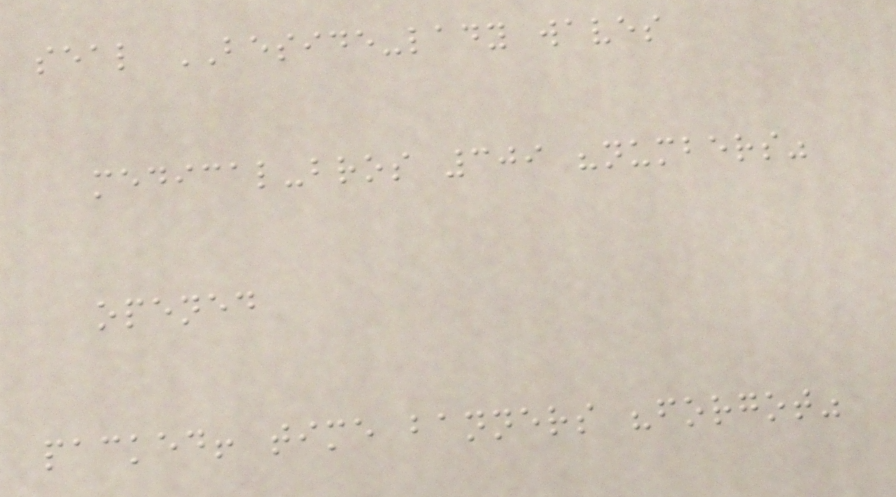seal BESIDE-lady waves
medical-bros 309 "numbers"
opened
packed! time banners "forgot"
